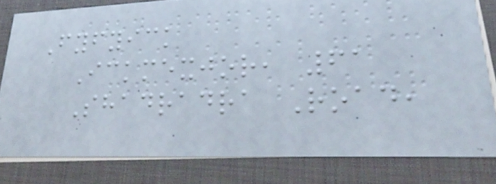Fyfyick
Ickmexjor, 61
Shadradra Road,
